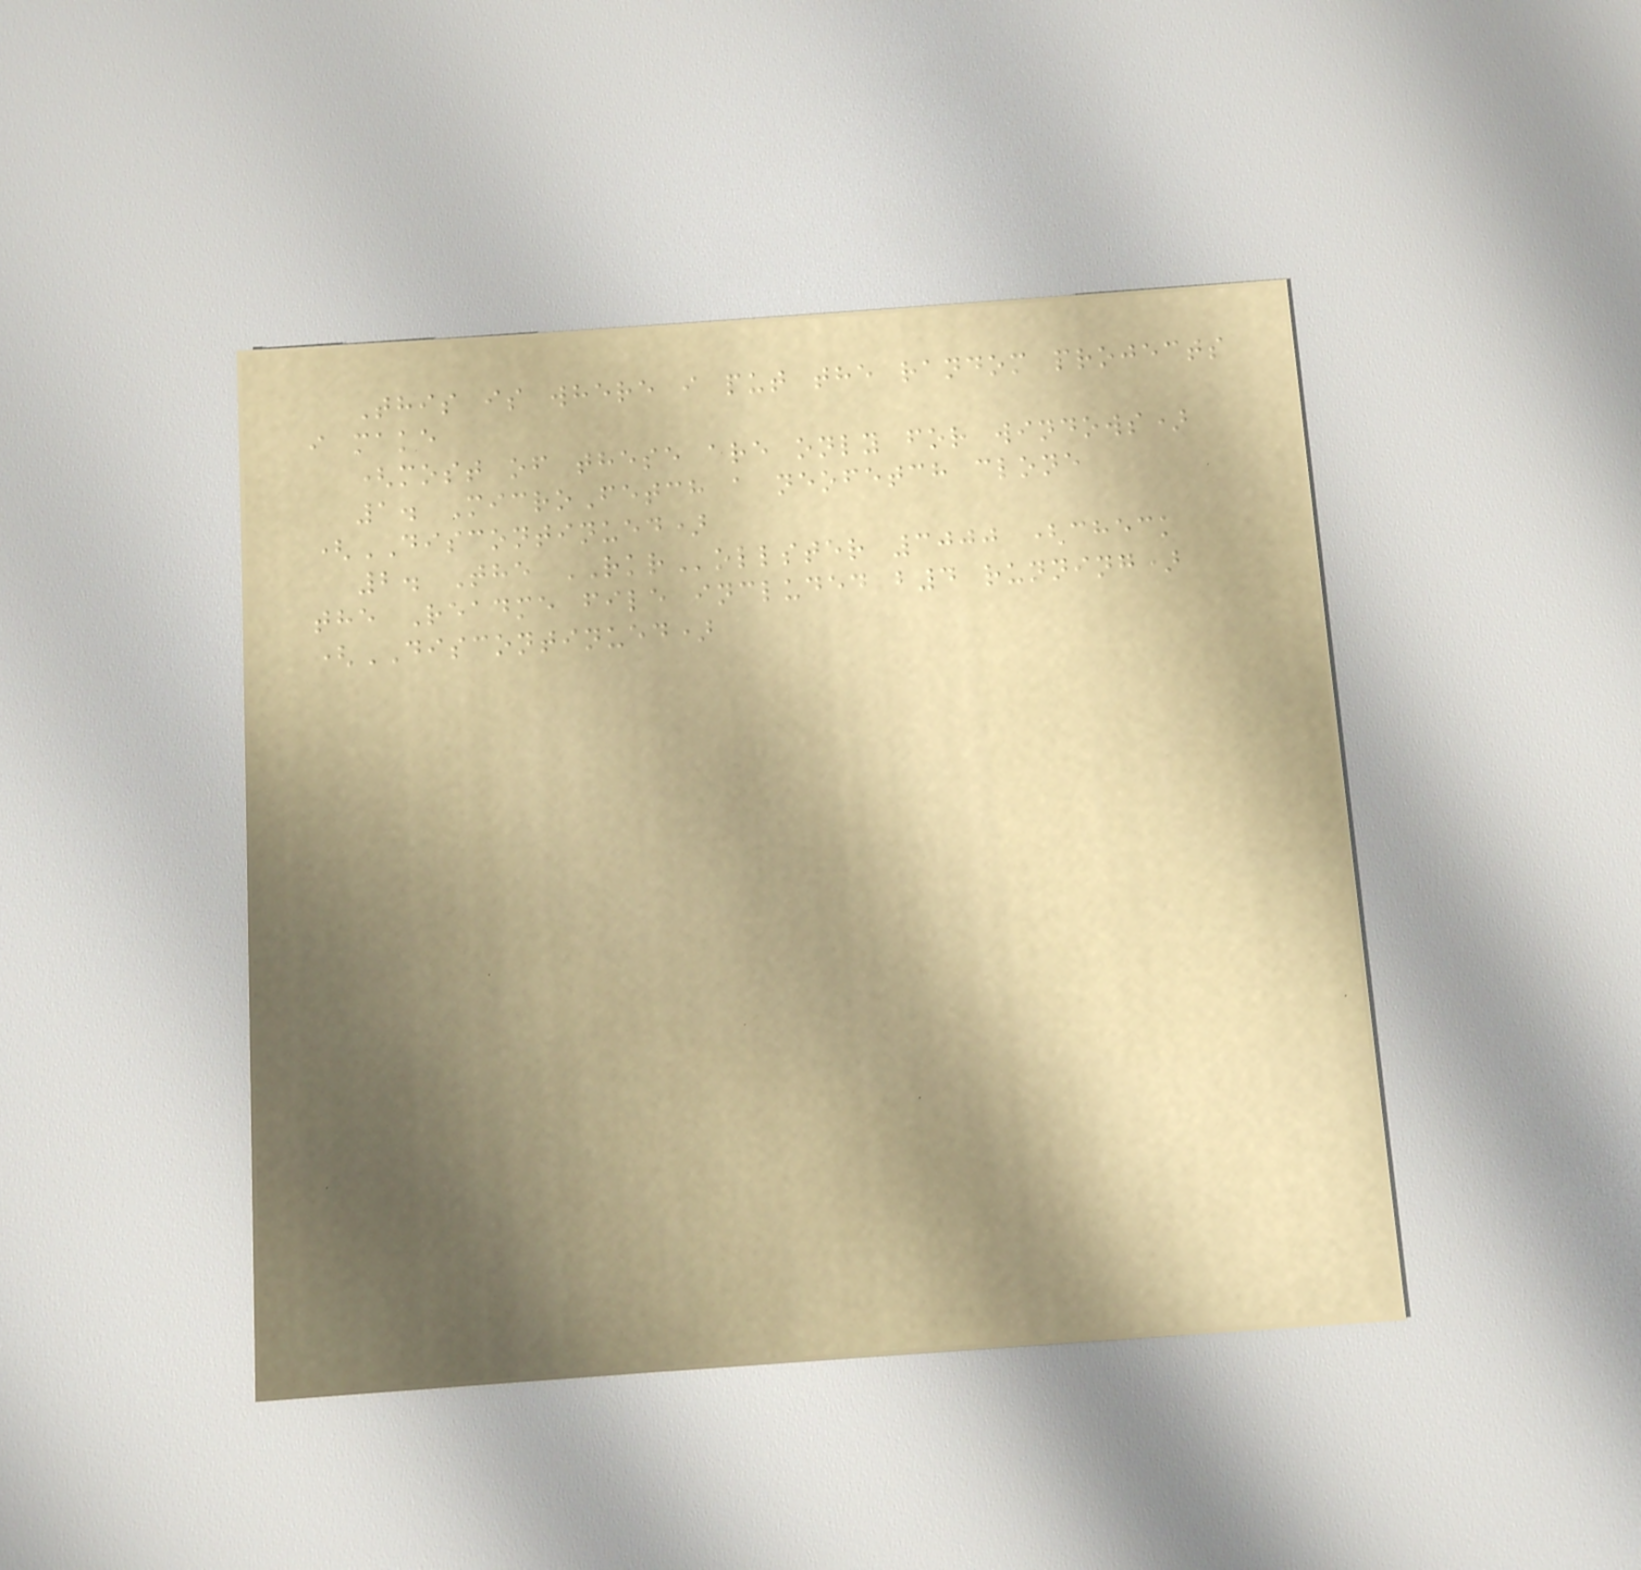This is where i put the random projects
i make
(most of these are only for windows)
1. MicroFetch a neofetch clone
(DISCONTINUED)
2. The RKRollster 3000 (check
the Readme file included b4 running)
(DISCONTINUED)
